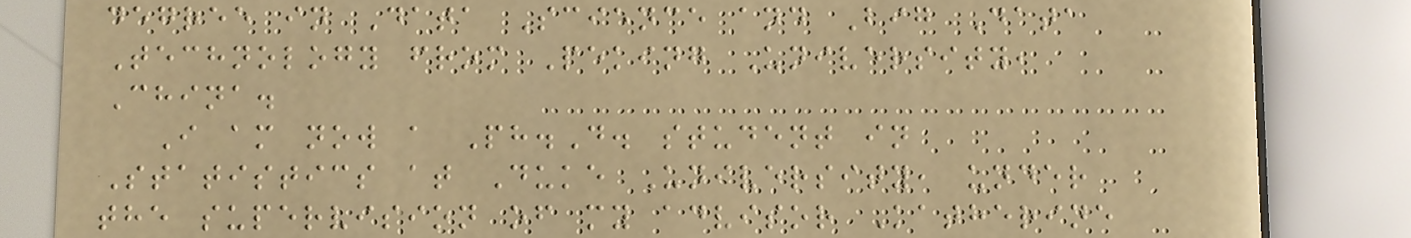degree in Data Science and Big Data
Technology from Peking University,
China.
I am now a Ph.D. student in
Statistics at Duke University, under
the supervision of my advisor Katherine
